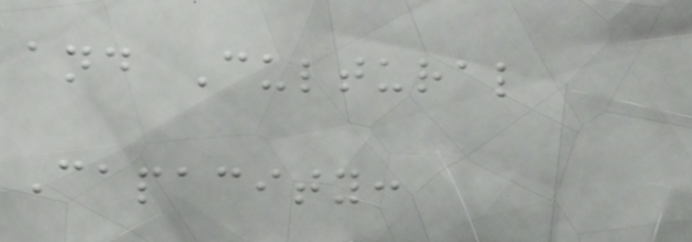and Cultural
Capacity:
